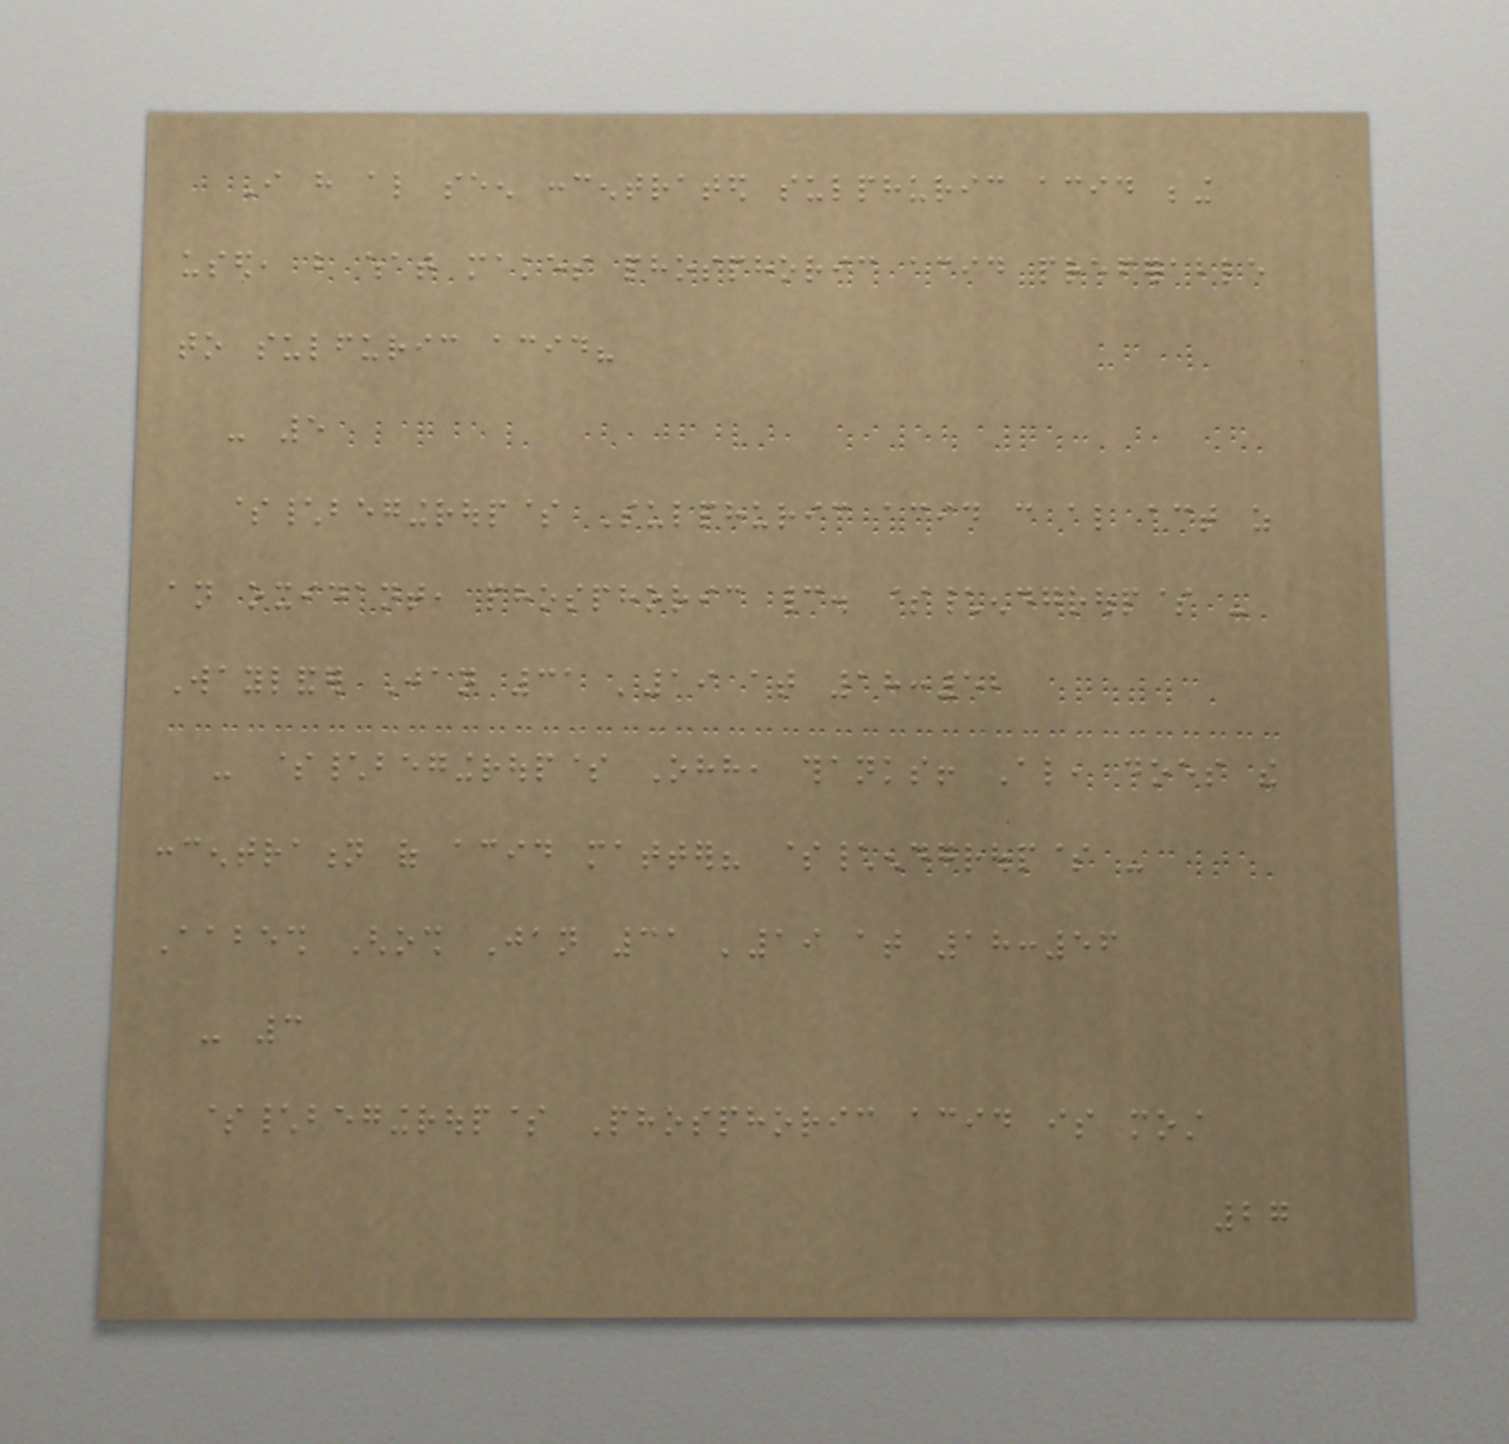I have also seen concentrated sulphuric acid being
used, but what makes phosphoric acid preferable
to sulfuric acid?
- 5
$\begingroup$ Sulphuric acid can also act as
an oxidant, phosphoric cannot. $\endgroup$ -
Waylander Jan 31 '19 at 18:52
- $\begingroup$ Ohh, thanks! Also, does the
concentration of acid matter? $\endgroup$ -
Aabesh Ghosh Jan 31 '19 at 18:56
- 3
$\begingroup$ Phosphoric acid is most
27
